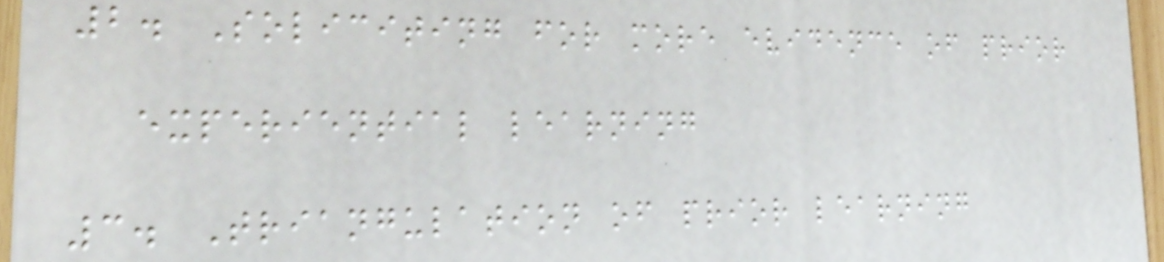2. Soliciting for more evidence of prior
experiential learning
3. Triangulation of prior learning
